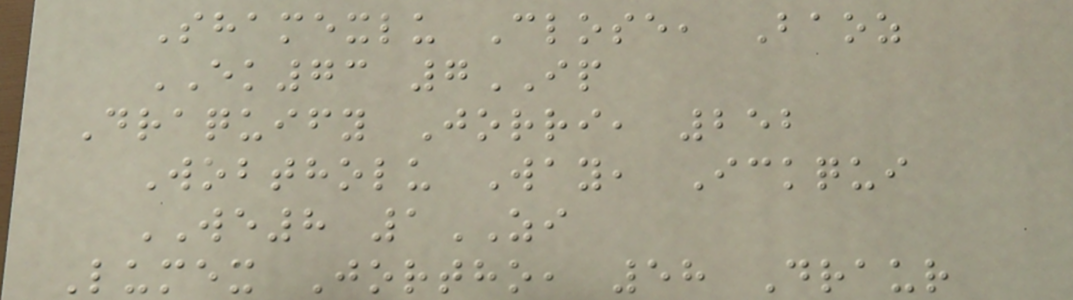Shamexlu Close, Baoz
EK73 7IP
Draquify Jorri, 252
Wobtholu Way, Ickqui
WE8 1ZI
Lumex Jortho, 58 Draur
